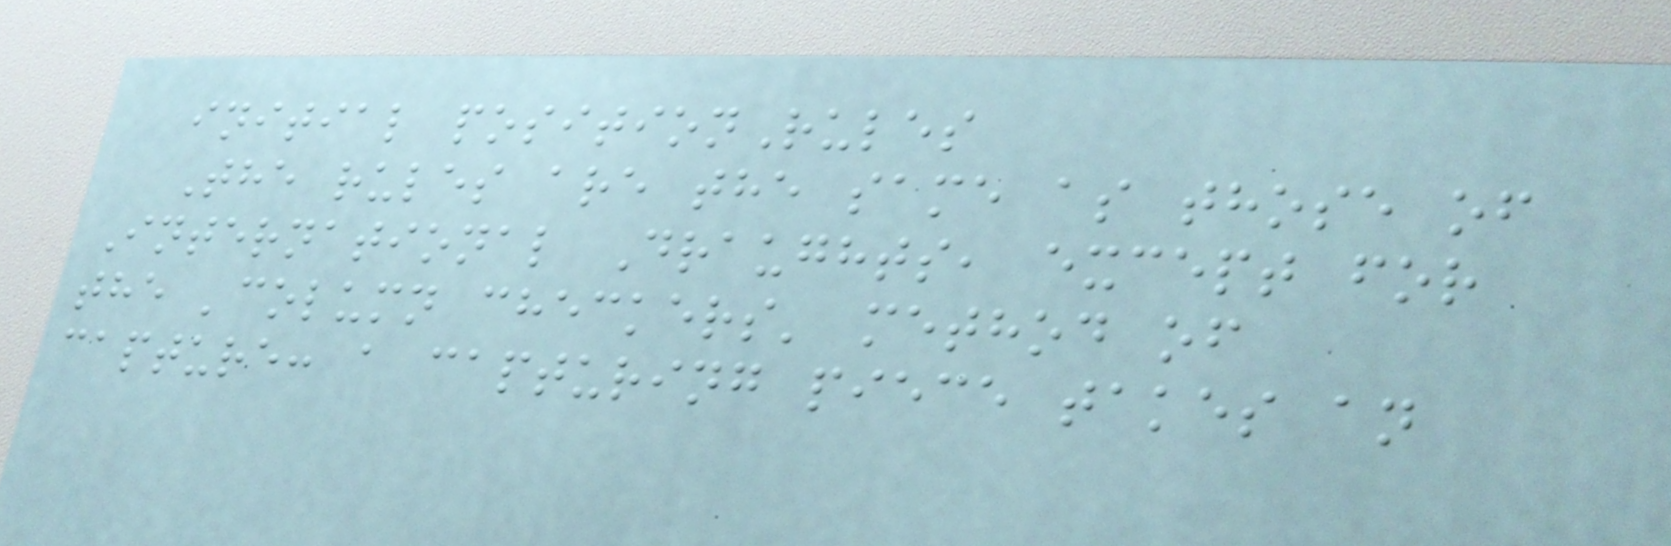initial positionRules
The rules are the same as those of
International Draughts, except for
the 'column checkers' method of
capture: a capturing piece takes an
